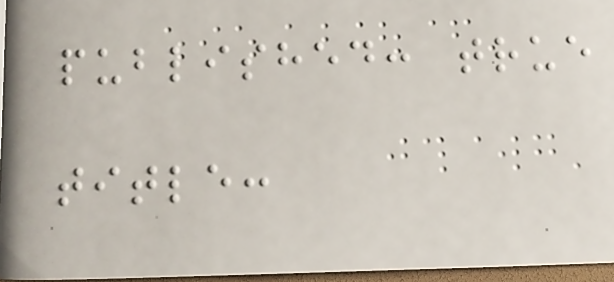published: true
title:
